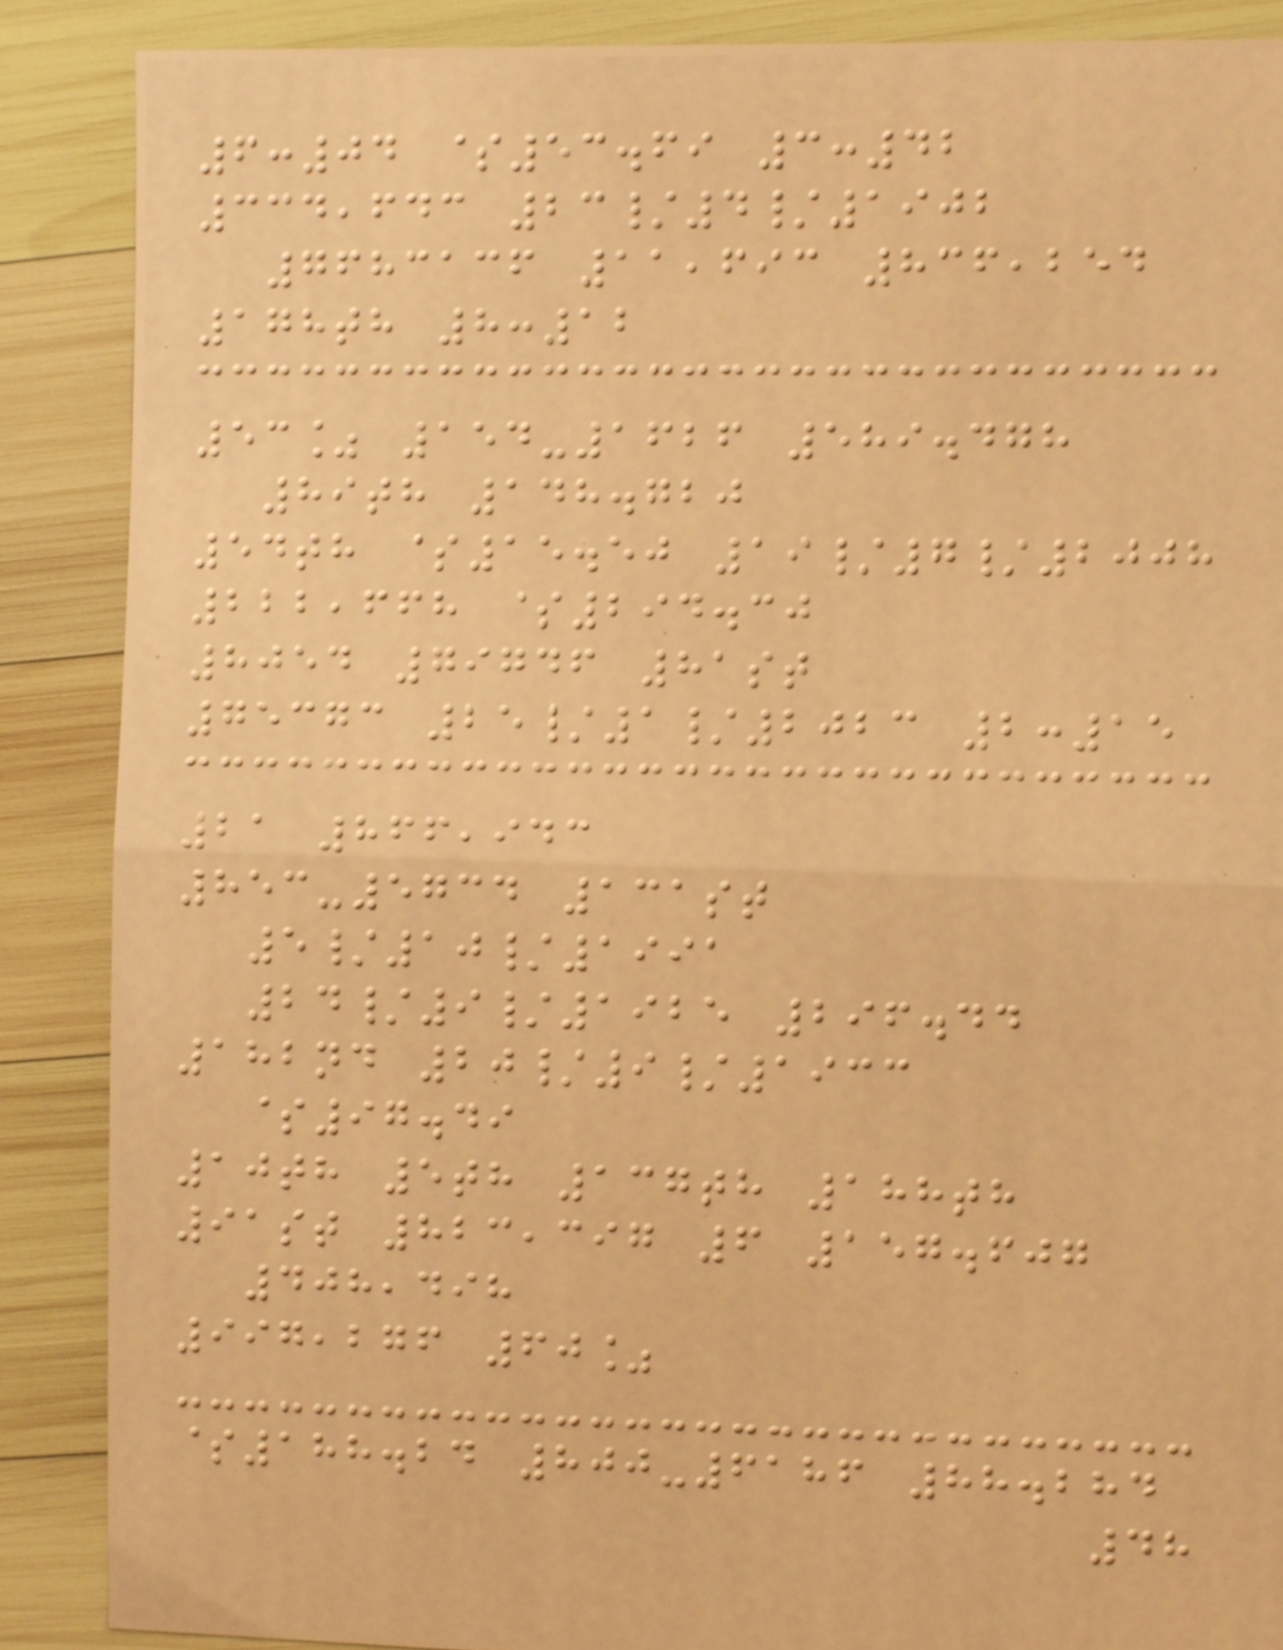6:04 $53.69 3:42
334,643 23/4/1902
7683136 11,693 836,254
178th 8:12
53% 154-1626 589.478
89th 148.720
54th $15.50 19/7/2008
222,668 $294.30
8054 79746 81st
75373 25/1/2023 2:15
21 866,943
853-5734 131st
5/10/1991
24/9/1925 296.44
182nd 20/9/1933
$97.49
10th 5th 137th 188th
91st 823,397 6 157.607
408,498
997,276 60%
$188.24 800-6186 88.284
48
